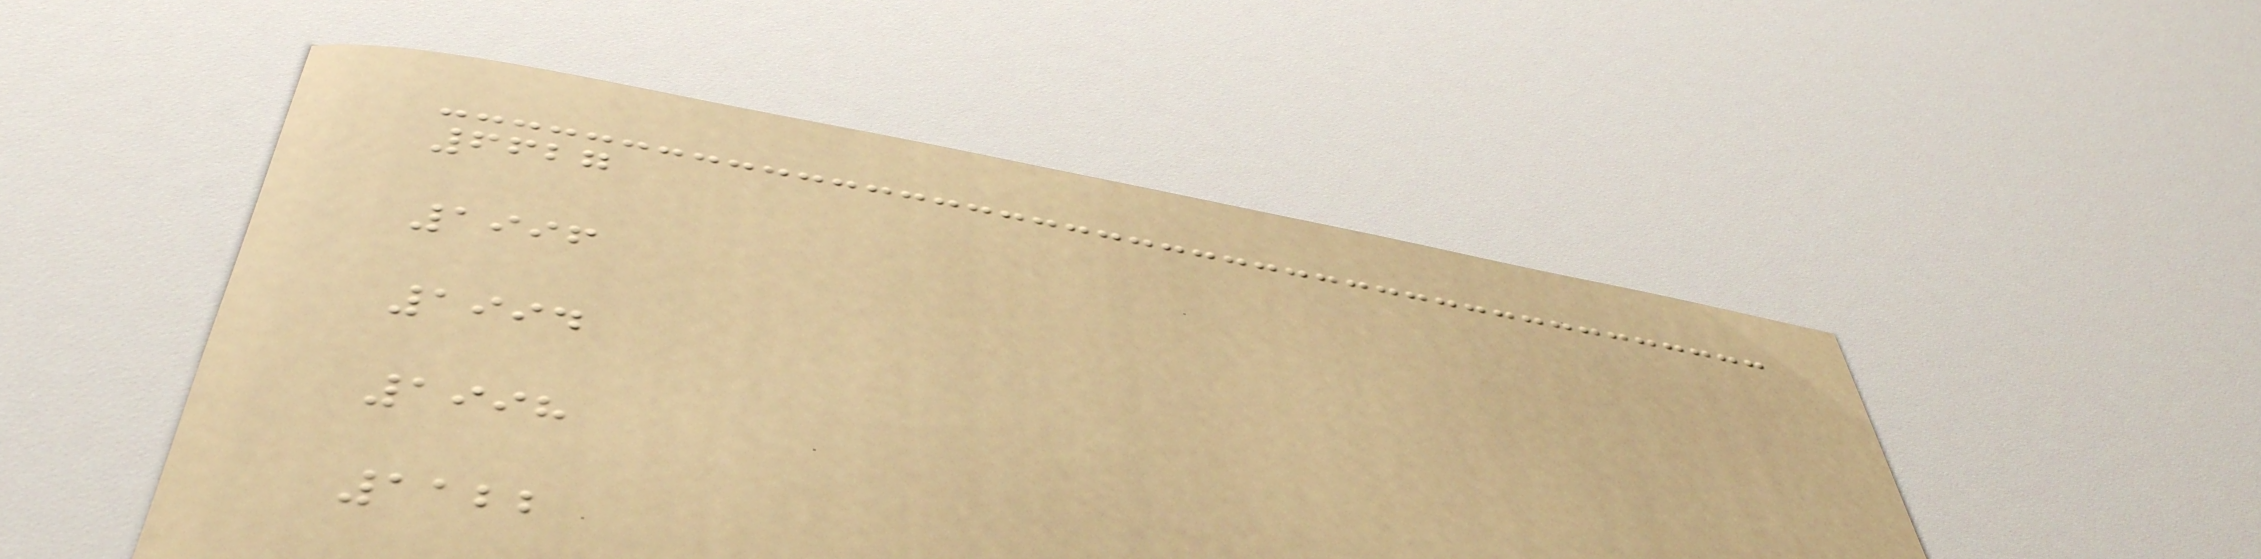6627
1996
1994
1998
1122
